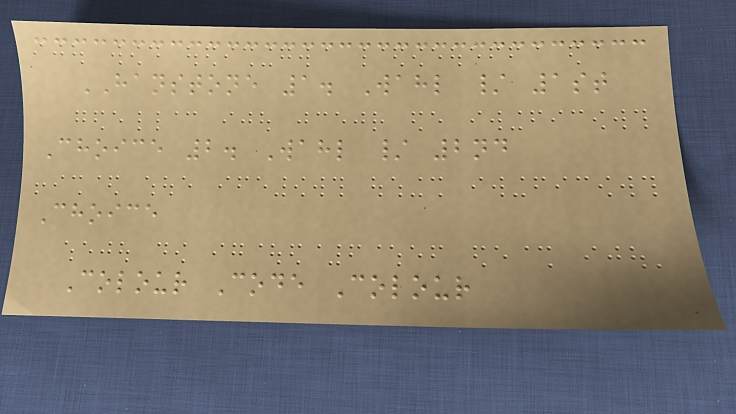HANSTONE 1. Wahl / 1st
Choice 2. Wahl / 2nd
Choice
Colour Code Colour
